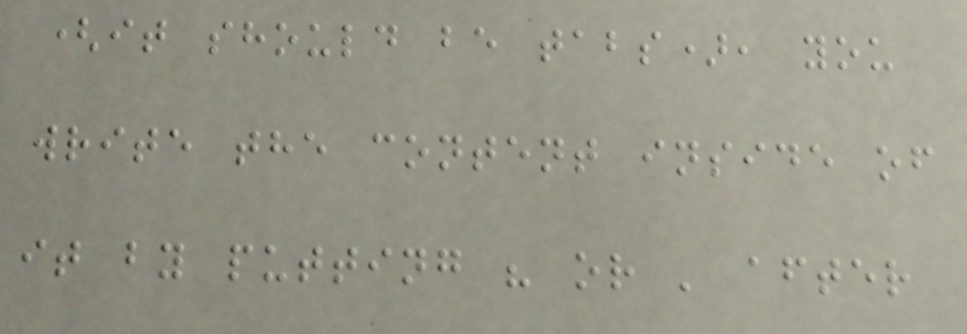(it should be tabs), you
write the content inside of
it by putting " or ' after
